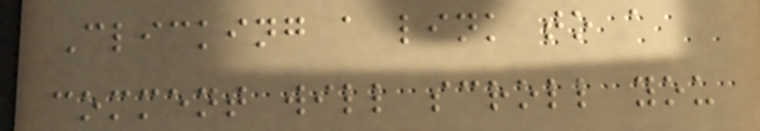Clicking a link to a
comment will scroll you
